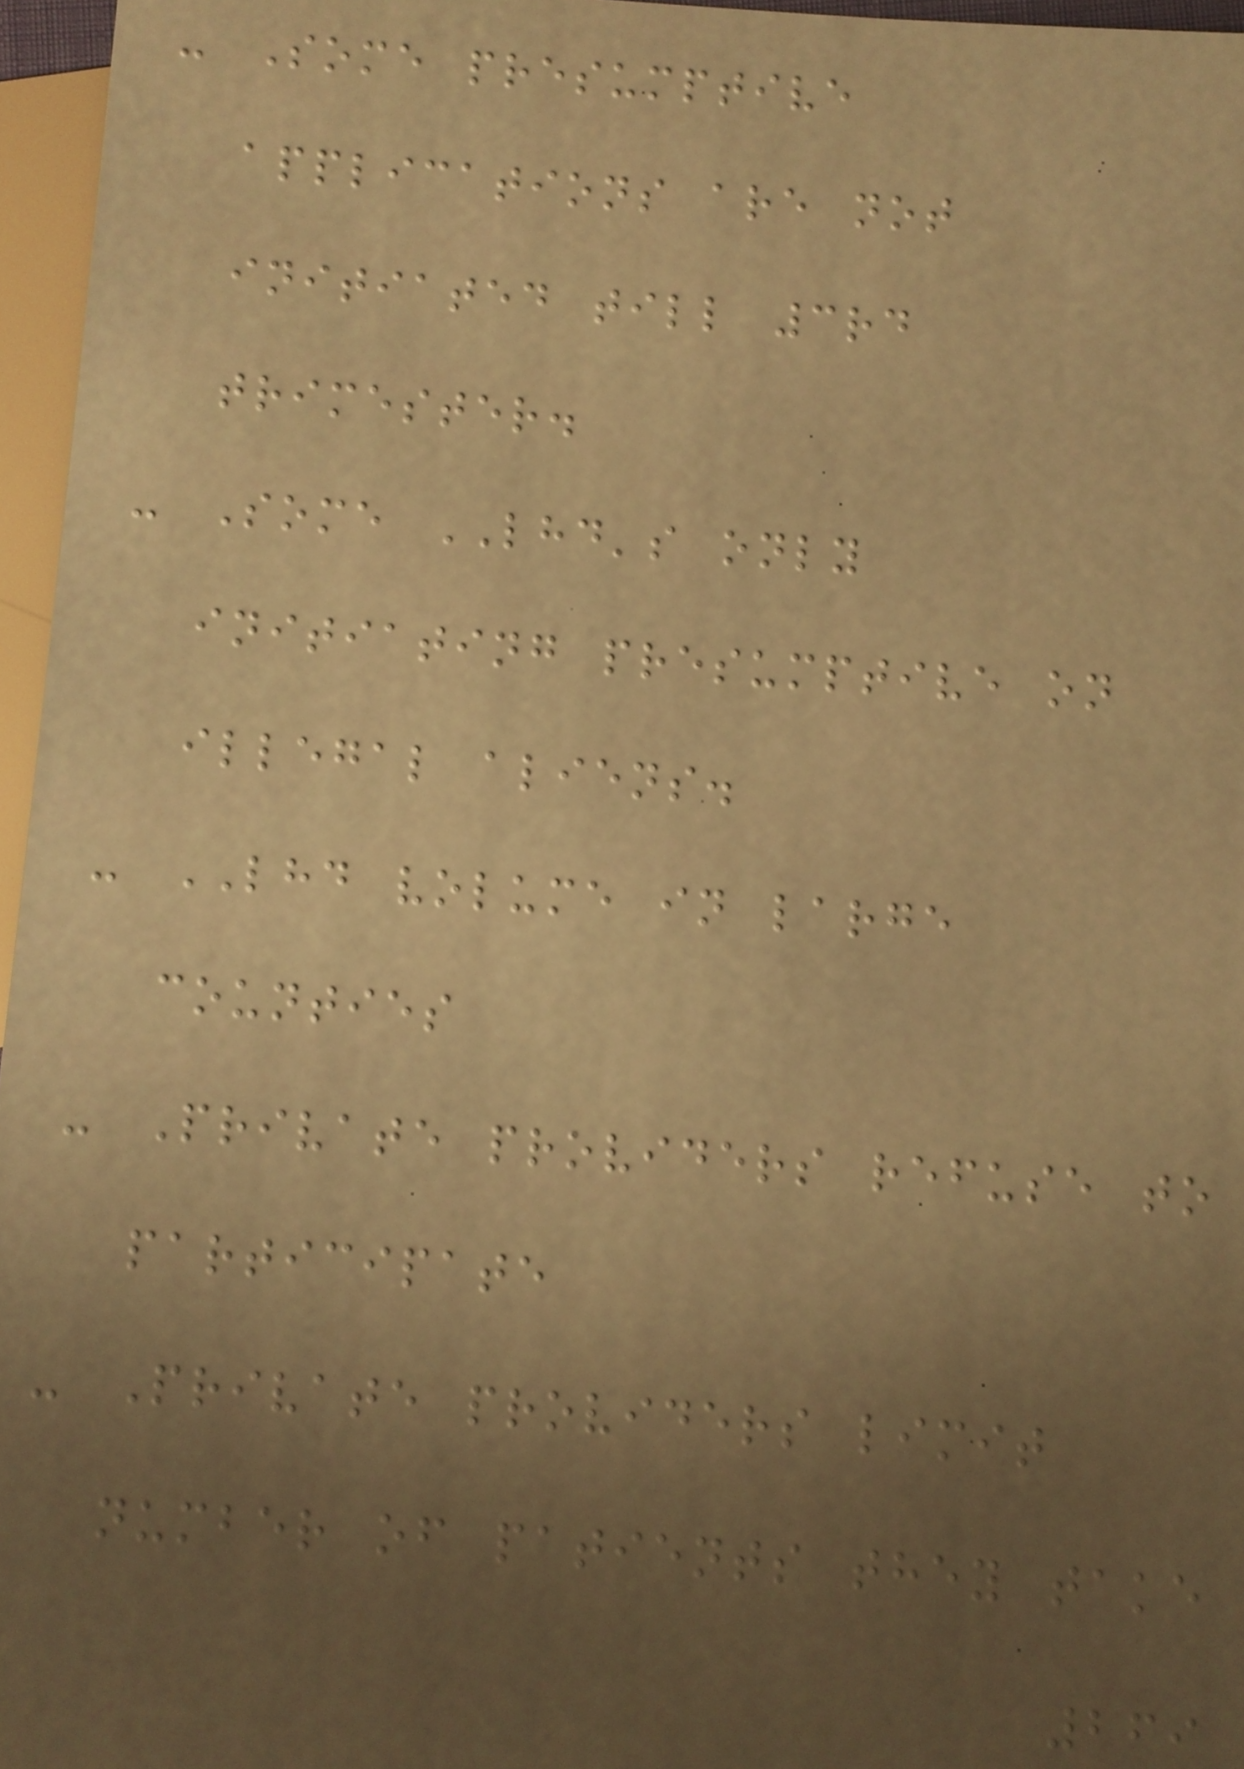- Some presumptive
applications are not
initiated till 3rd
trimester.
- Some LHD's only
initiating presumptive on
illegal aliens.
- LHD volume in large
counties
- Private providers refuse to
participate
- Private providers limit
number of patients they take
269
